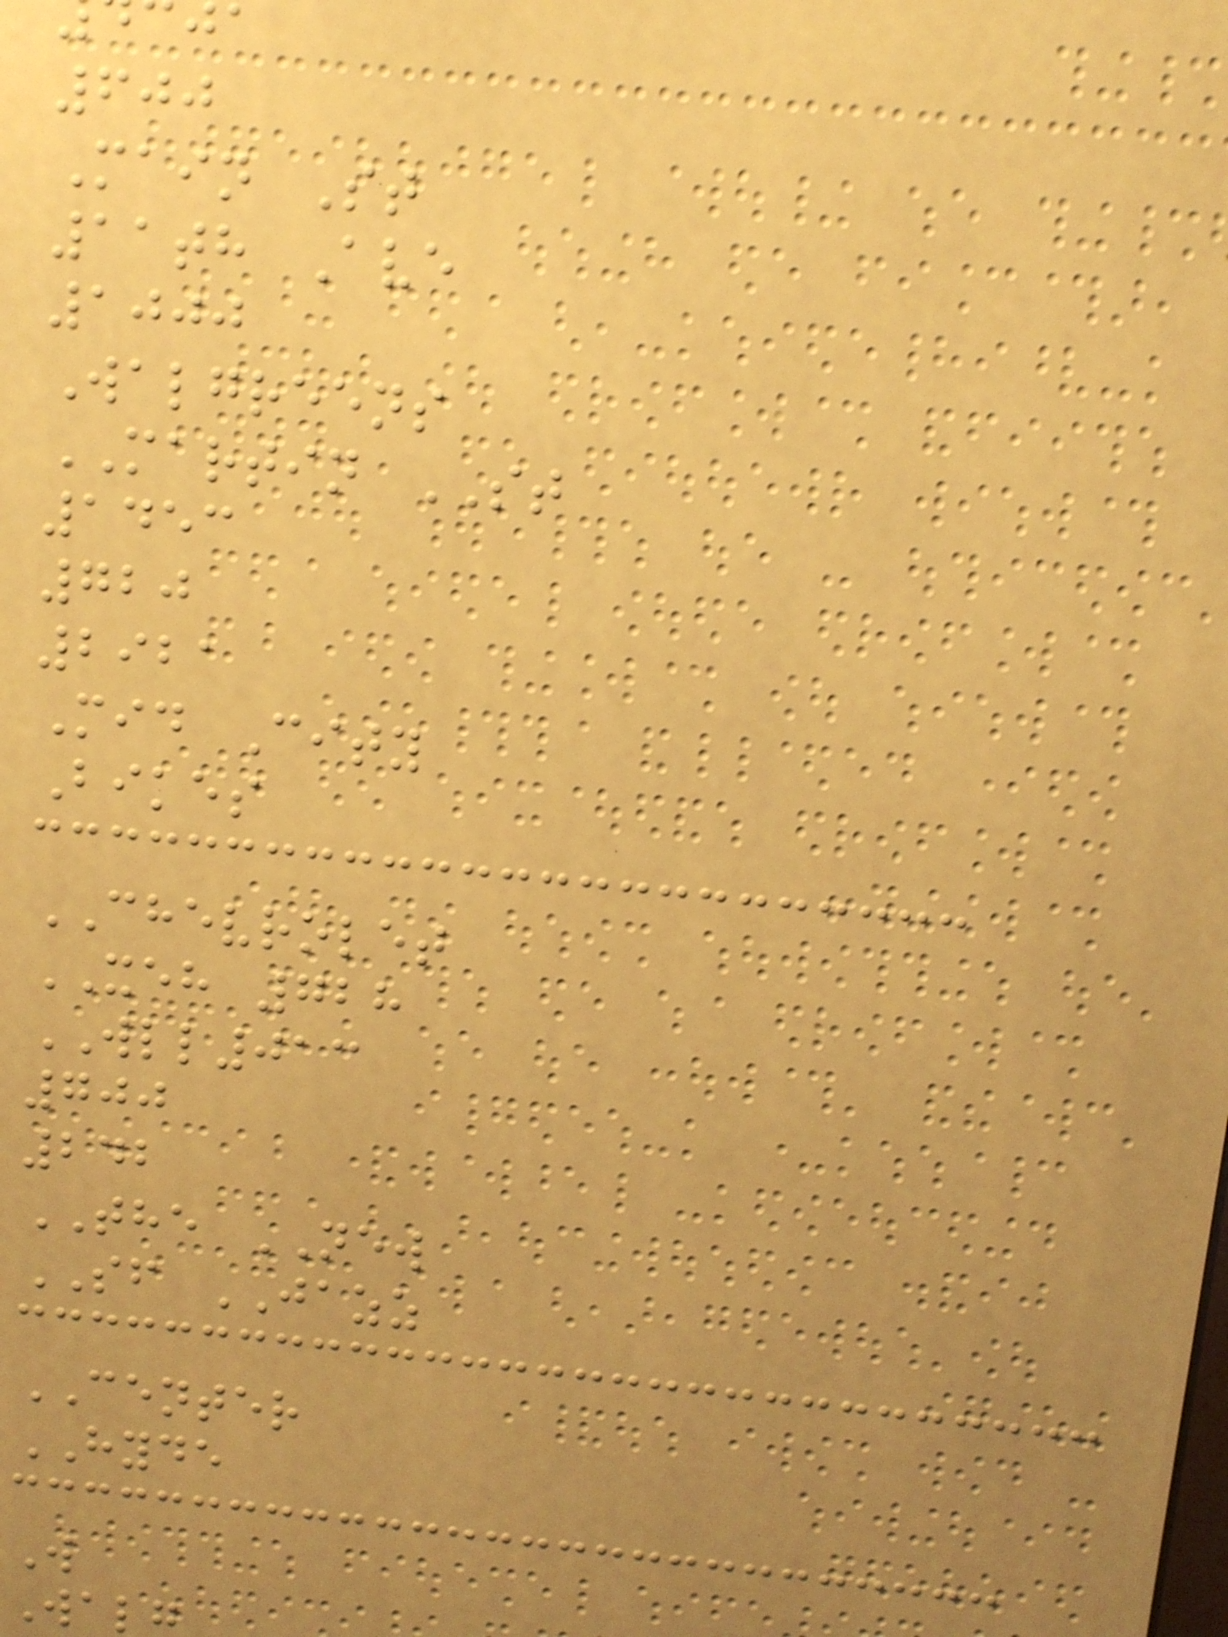600
Main St
11th Ave
1000
Walgreens
MARTIN ST
1453
720
2921
Mid City
Bikes
CHEVROLET
XEH 728
WLL013
700
242
THE NEW
SF JAZZ
CENTER
HYDE
W
Wal
